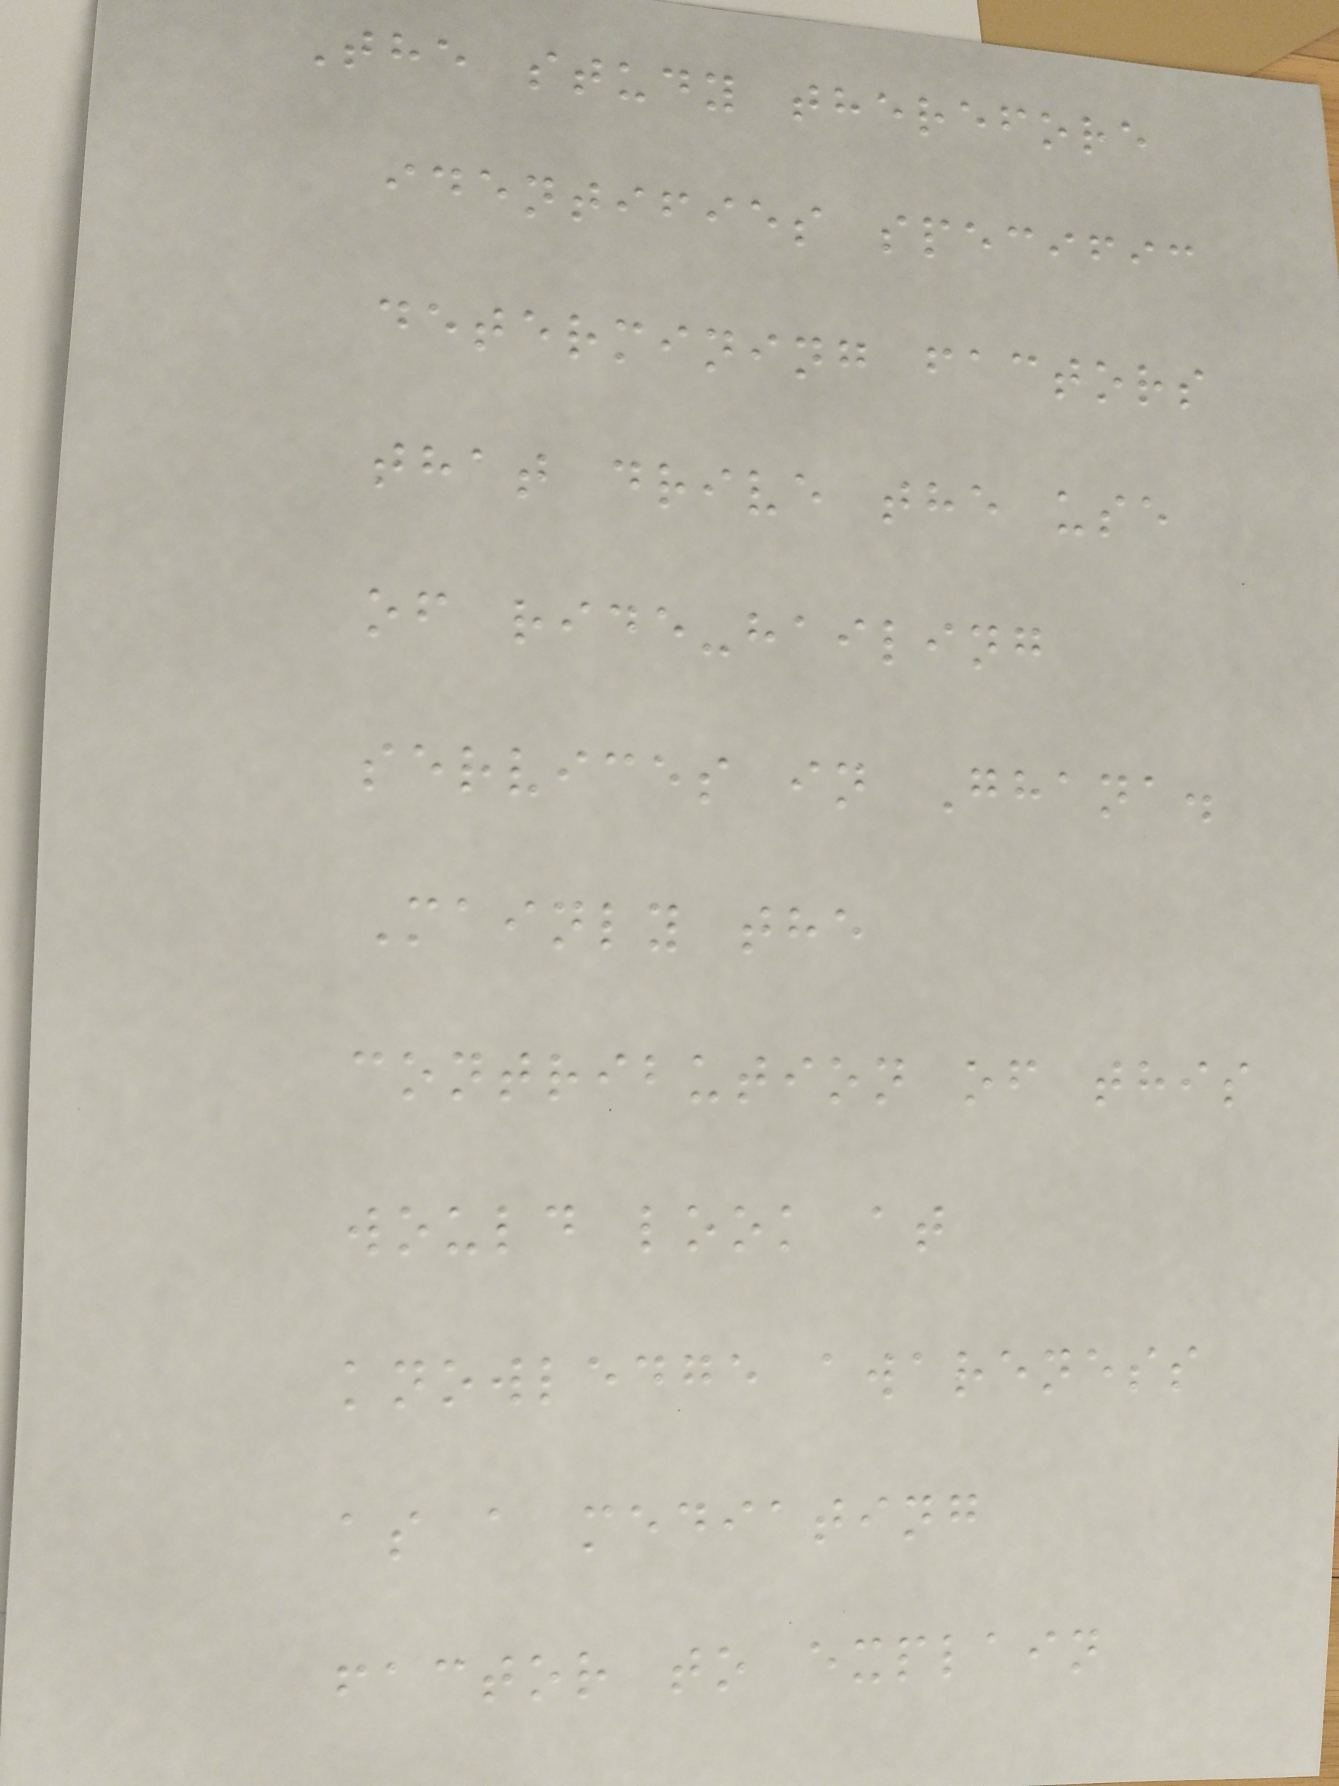The study therefore
identifies specific
determining factors
that drive the use
of ride-hailing
services in Ghana.
Mainly the
contribution of this
would look at
knowledge awareness
as a mediating
factor to explain
